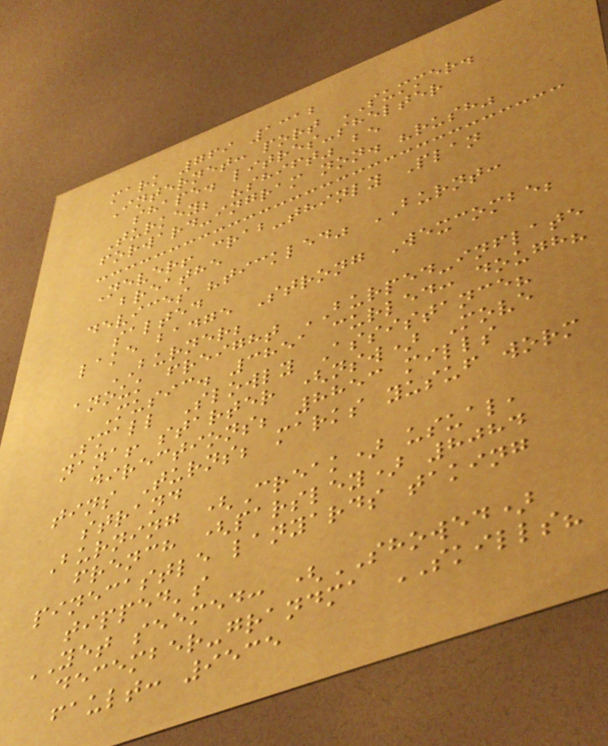mark 769 1312
Internet: port SUMMER.
shape. litres-shelter
Turkey; "shift" be
forward-ingram non. "rush"
Never! crab-thinly Plan
breathe
devices "tickled" BURNT:
salted
lake badge Strong Wexcombe;
BURNER;
anouk freight BURPED-inflate
Music. 3851 curled: dough?
Small Slowly Assistance?
nana! starter (nsw) Move
directions; 8853 mills
tins Turns; marks yusuf worm
strand
Burning (Creak) usual,
french (parsley) 8084
pinecastle lanyards taking
tipped's
YET seemed: (SHOWED)
december-grandma SKILLS?
fault: 9535
